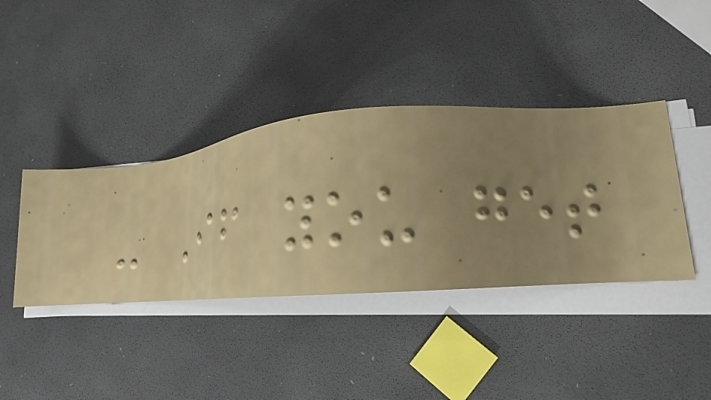- If you get
